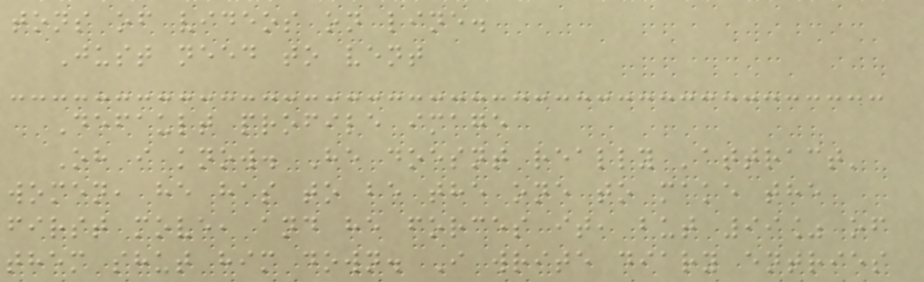tons of videos on line.
Just need to vent
Default profile image
Oh i know. He doesnt really 'attract'
women, he has to be the one to make the
first move, and he forces it, but 99% of
them shut him down. I write diary entries
